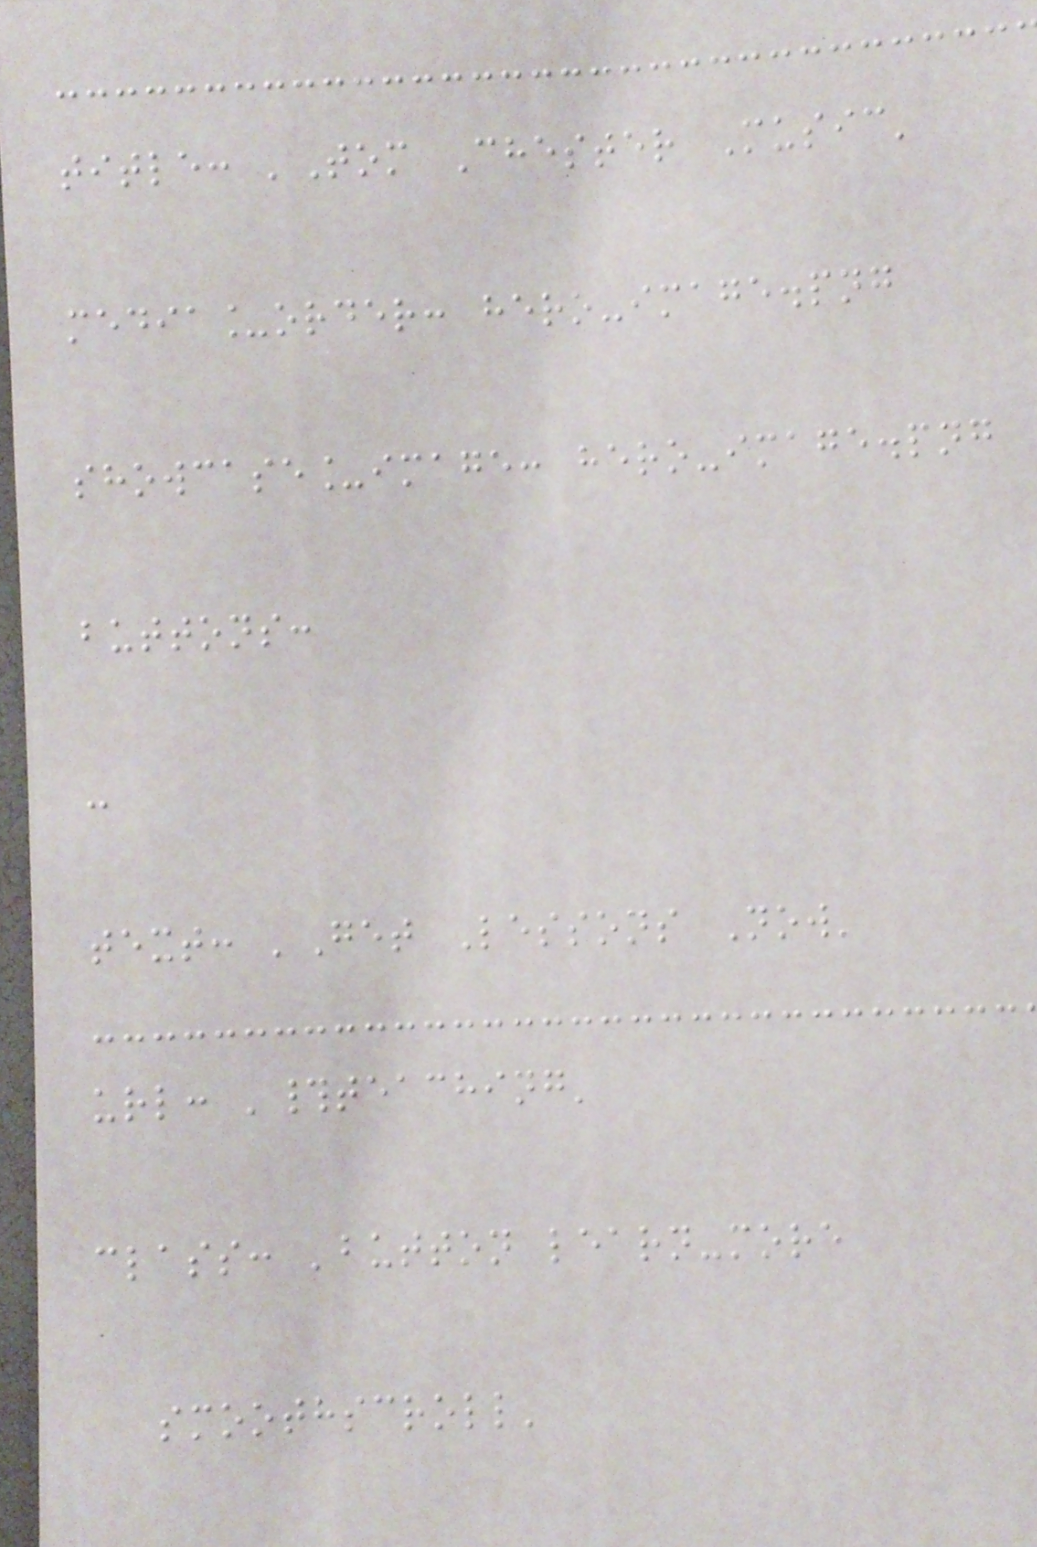title: 'Tom Chester Music'
media_order: hero-image.png
showcase_image: hero-image.png
buttons:
-
text: 'Get Lessons Now'
url: '#teaching'
class: 'button learn-more
smoothscroll'
